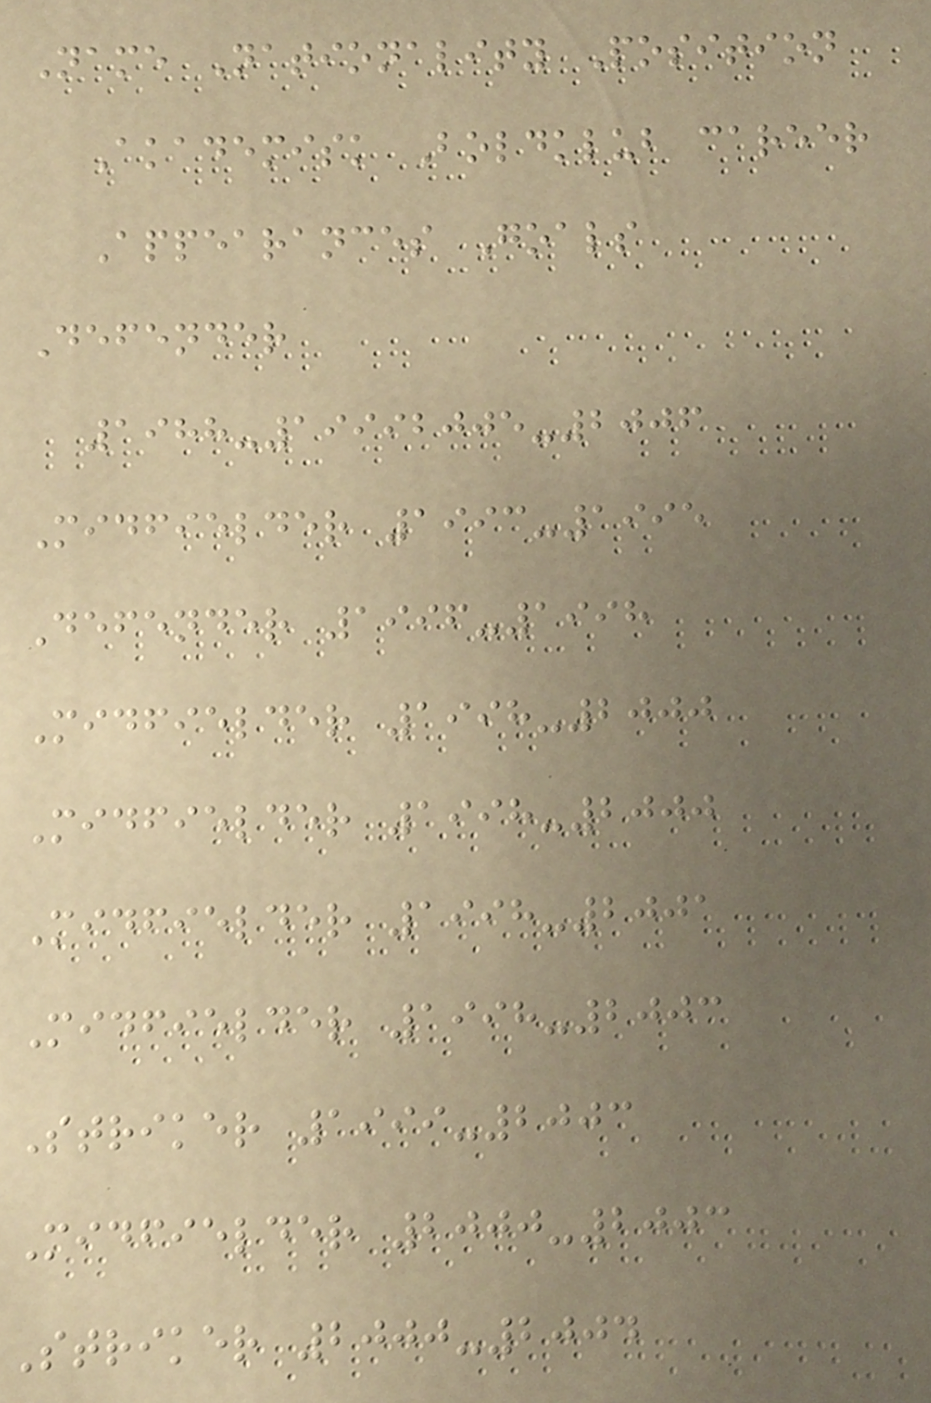Name Nationality Position
Akademisk Boldklub career
Appearances Goals
Defender
1988-19992005-2006
Midfielder 1993-1995
Defender 1996-1998
Midfielder 1998-2000
Midfielder 1998-2000
Midfielder 1998-2001
Midfielder 1998-2003
Striker 1999-2003
Midfielder 2000-2003
Striker 2000-2004
